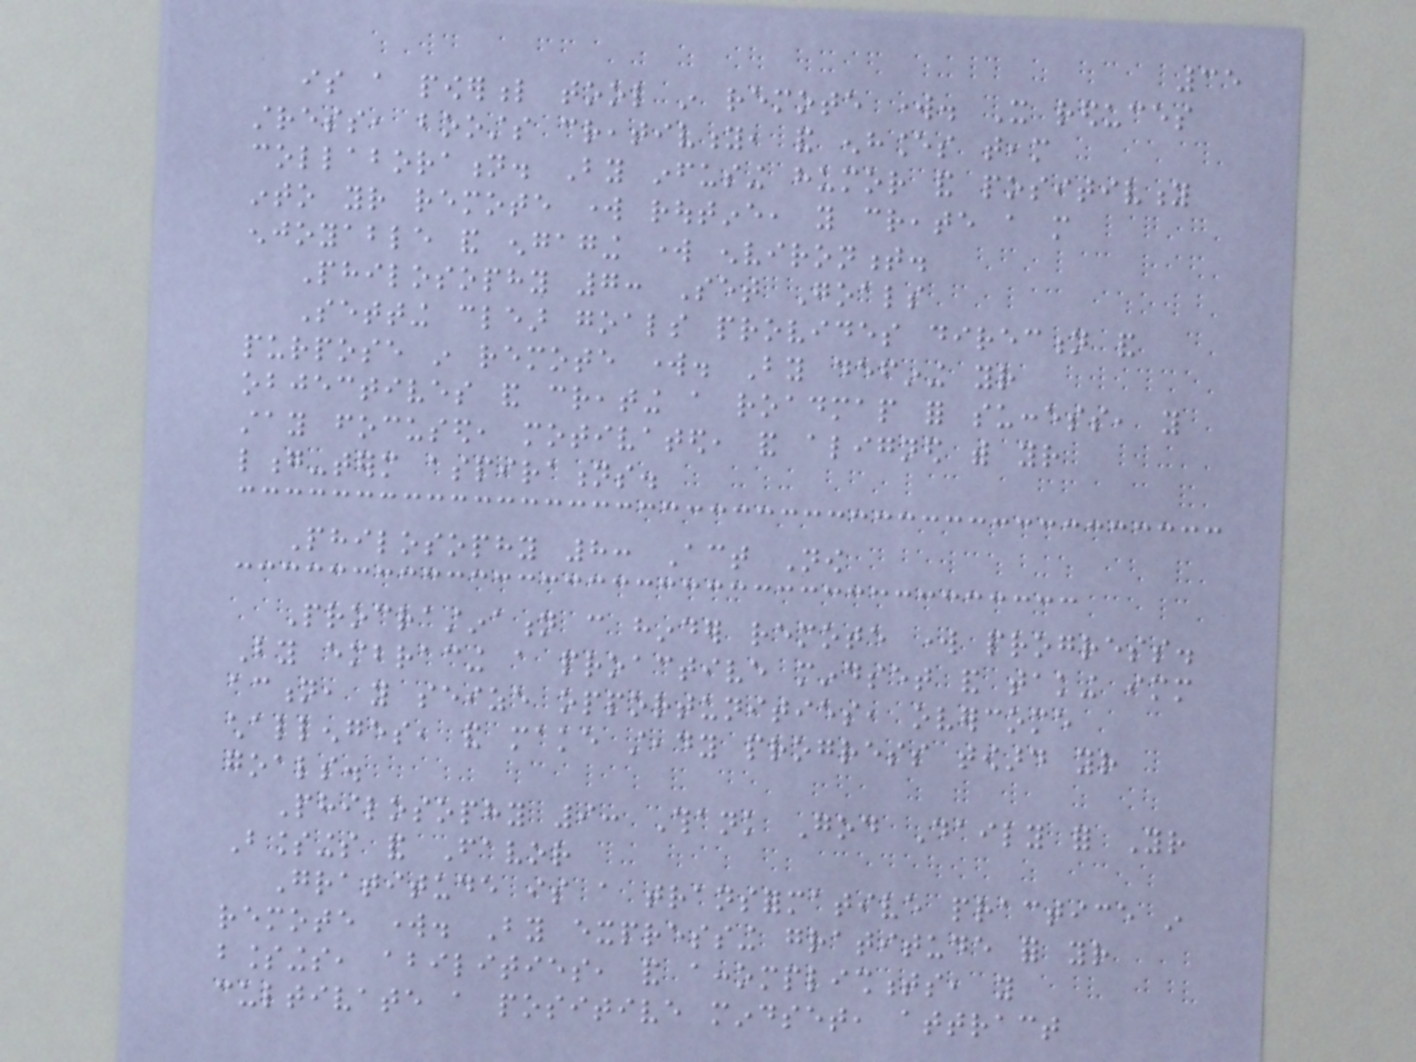35
is a powerful tool in remote work. It reduces
stress, boosts creativity, and enhances team
collaboration. By infusing humor and positivity
into your remote work routine, you create a more
enjoyable and engaging work environment.
Philosophy 7: Set Goals
Setting clear goals provides direction and
purpose in remote work. By defining your
objectives and creating a roadmap for success, you
stay focused, motivated, and aligned with your
long-term aspirations.
Philosophy 8: Act Now
Procrastination can hinder remote work progress.
By embracing a proactive mindset and taking immediate
action, you seize opportunities, overcome
challenges, and make steady progress toward your
goals.
Philosophy 9: Thank God Daily for Your
Blessings and Favor
Gratitude is a transformative practice in
remote work. By expressing gratitude for your
blessings, abilities, and accomplishments, you
cultivate a positive mindset, attract
